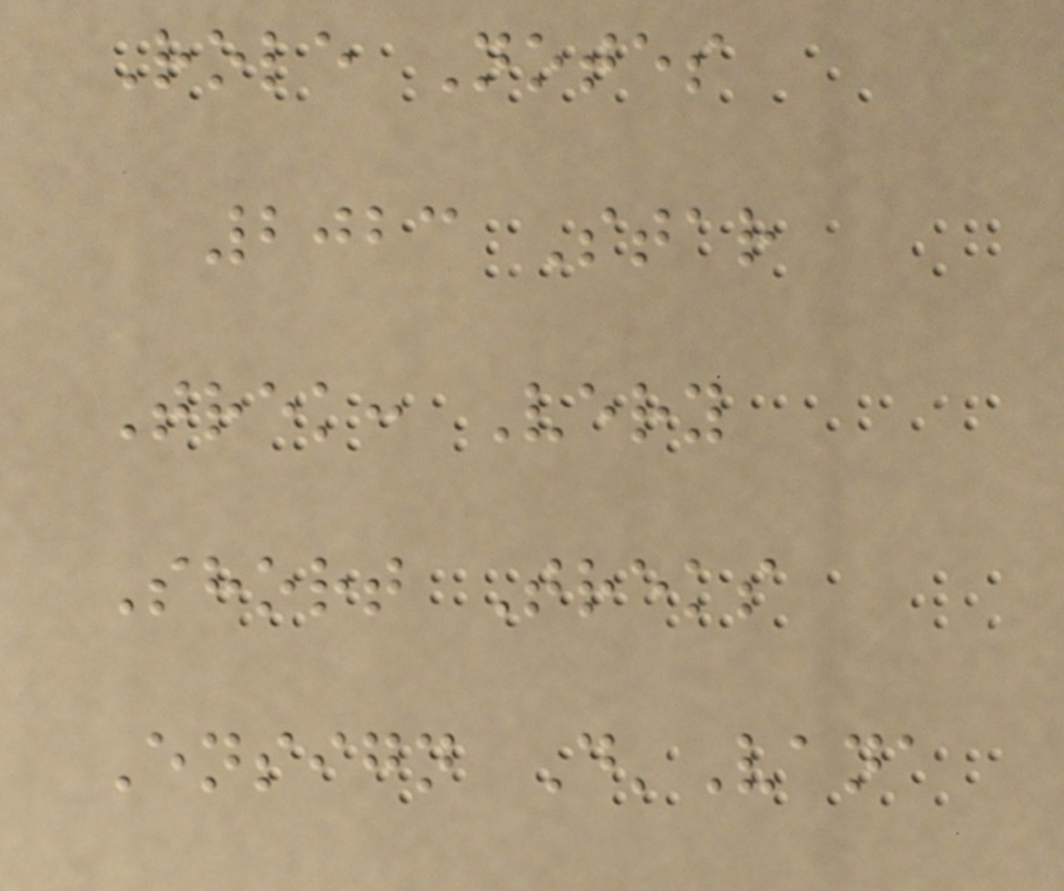Role Notes
2023 Star
Trek: Very
Short Treks
Ensign D'Vana
